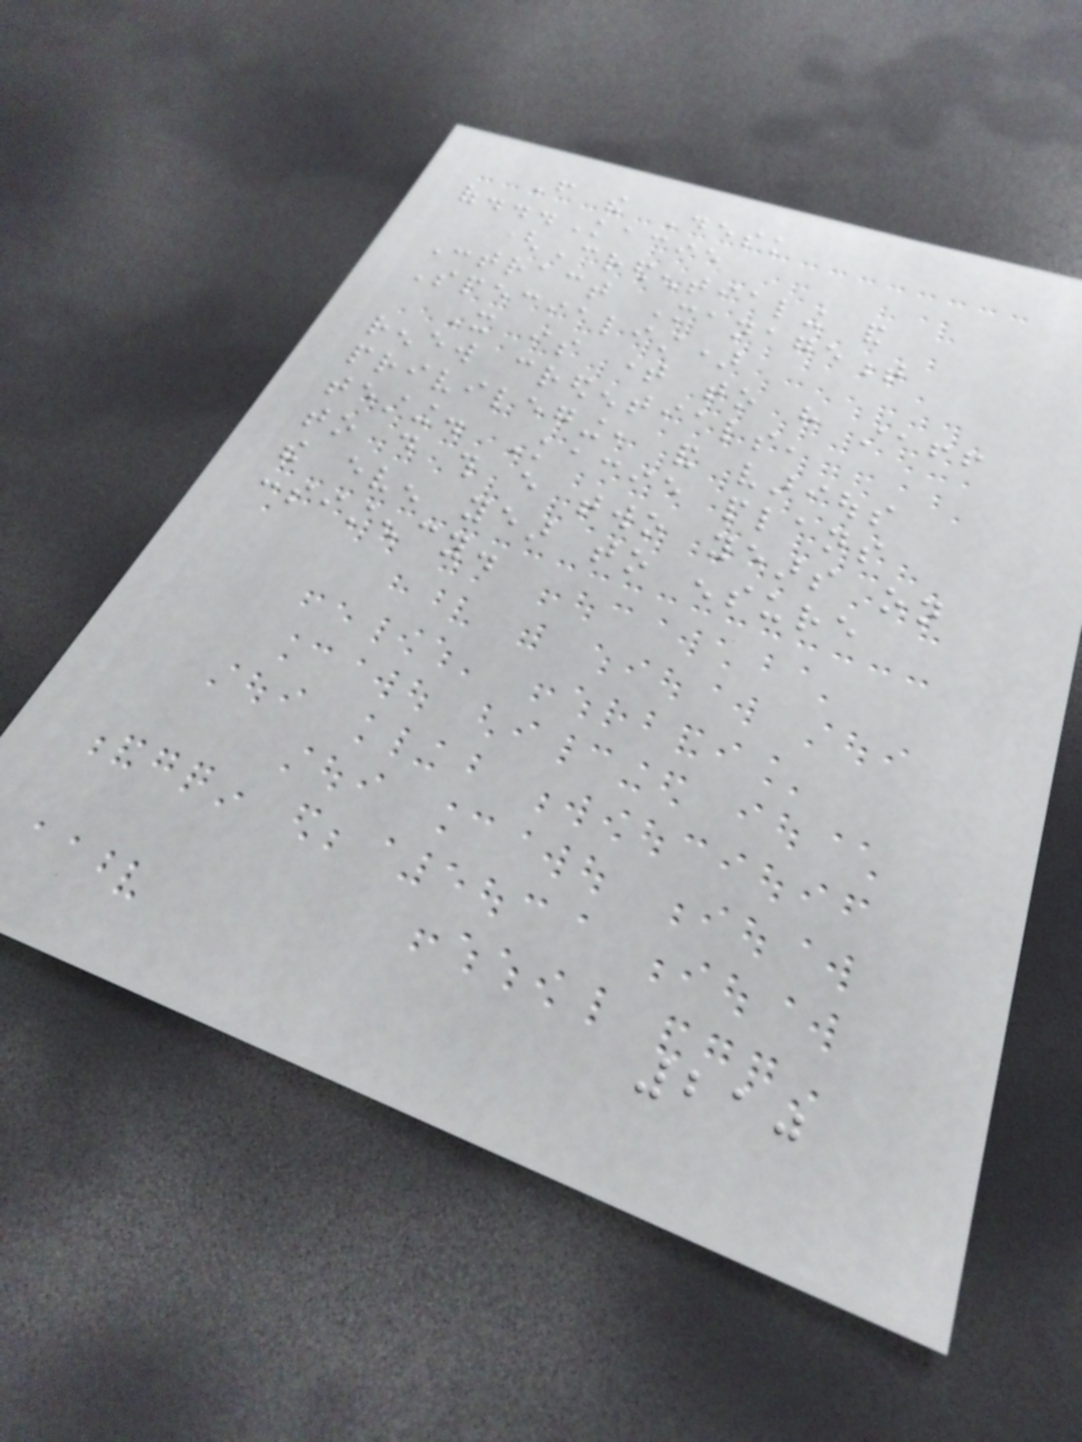From the Desk
of...Kacie
(Credentialing and
Contract Management
Specialist)
It is time to have staff
renew credentials,
privileging, and various
testing. Kacie plans
to do this every two years on
the even year to ensure
consistency.
210
